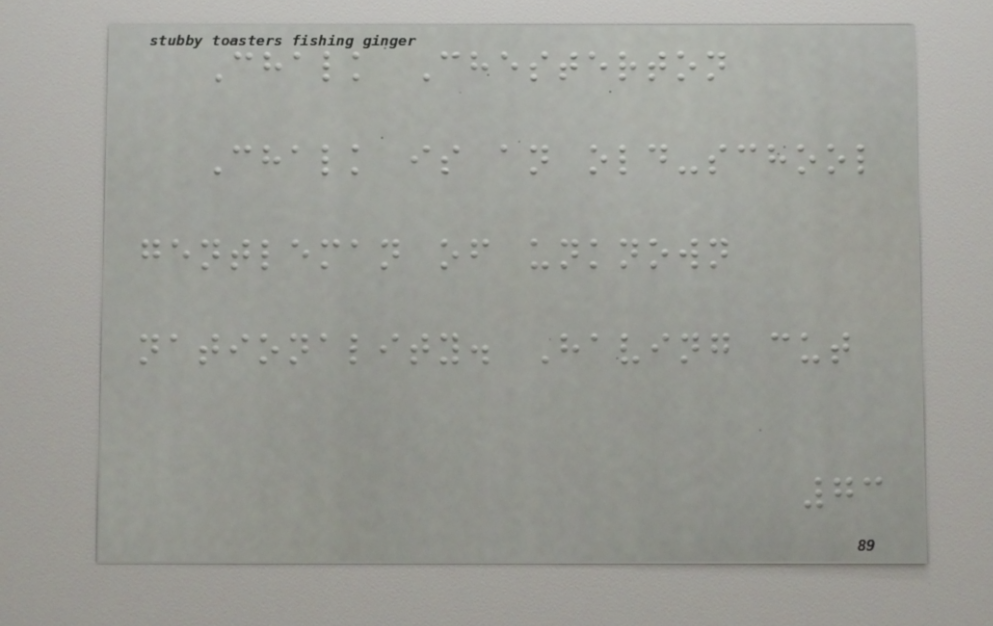Chalk Chesterton
Chalk is an old-school
gentleman of unknown
nationality. Having cut
73
